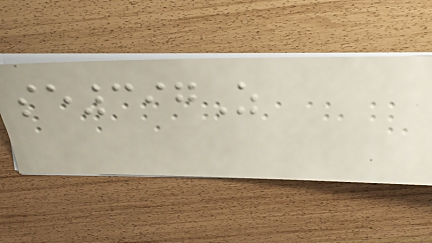se397Z
